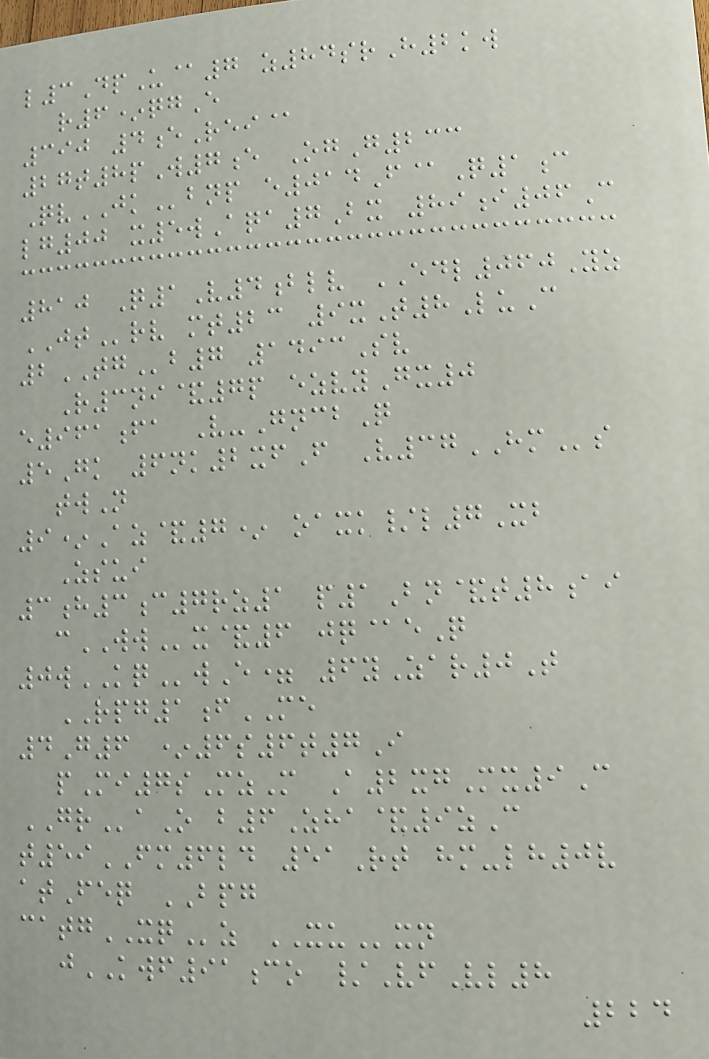l3DpU@7 z84srH2kw
r6*qgE
390 4eRei@
27t8pW7e OgG233
QvJKbnp e014F@Q1c
lg00 x5wAqa7Bx 89i06C
810 Q1V4blv EDL060Yz
JTrv mt23 9xT8LuC
2TGb7 1493Sv
R3ni&7p ezvyGx0
e961fa V-GncbQ
5Gk 6nk2xfF V37HMs
twN
9*Az&7* oaxk/l7Xb
Zsui
3h3c7rz1 p1Bn&t8ai
cWWx&6 jq@eQ
0wKQwE= 6yZar0T
RPG1fME
4G6 *6s6t7I
pMi7sMzM A2xgMx9C
GRaO b6Zha&9zC
t59FM6ld 51Rt hm-lh0v
atFeq BPG
catgXQz XUxn
jKWF91co /VfVl8
224
